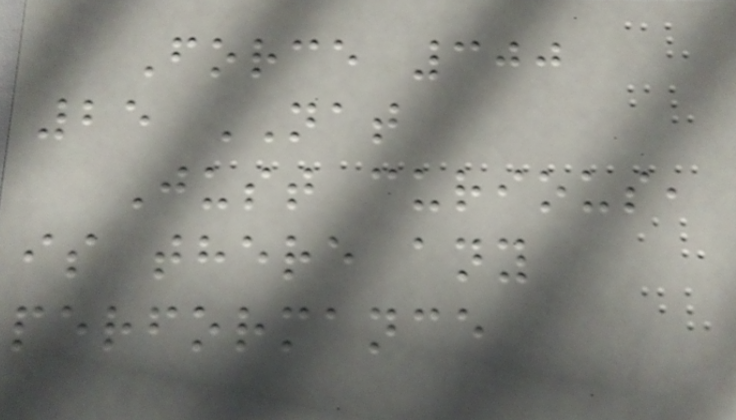Force 300
25 NAT
Just curious,
is there any
performance
